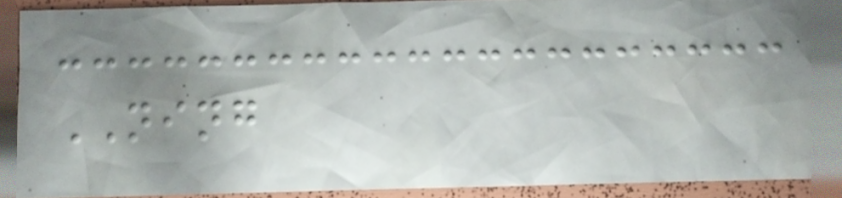NING
